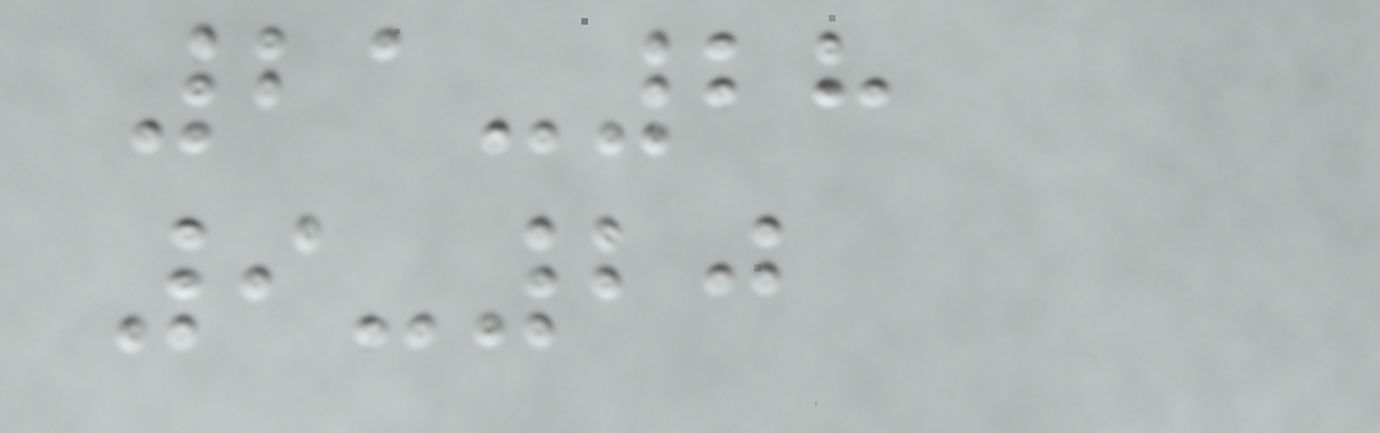21-28
9-20
